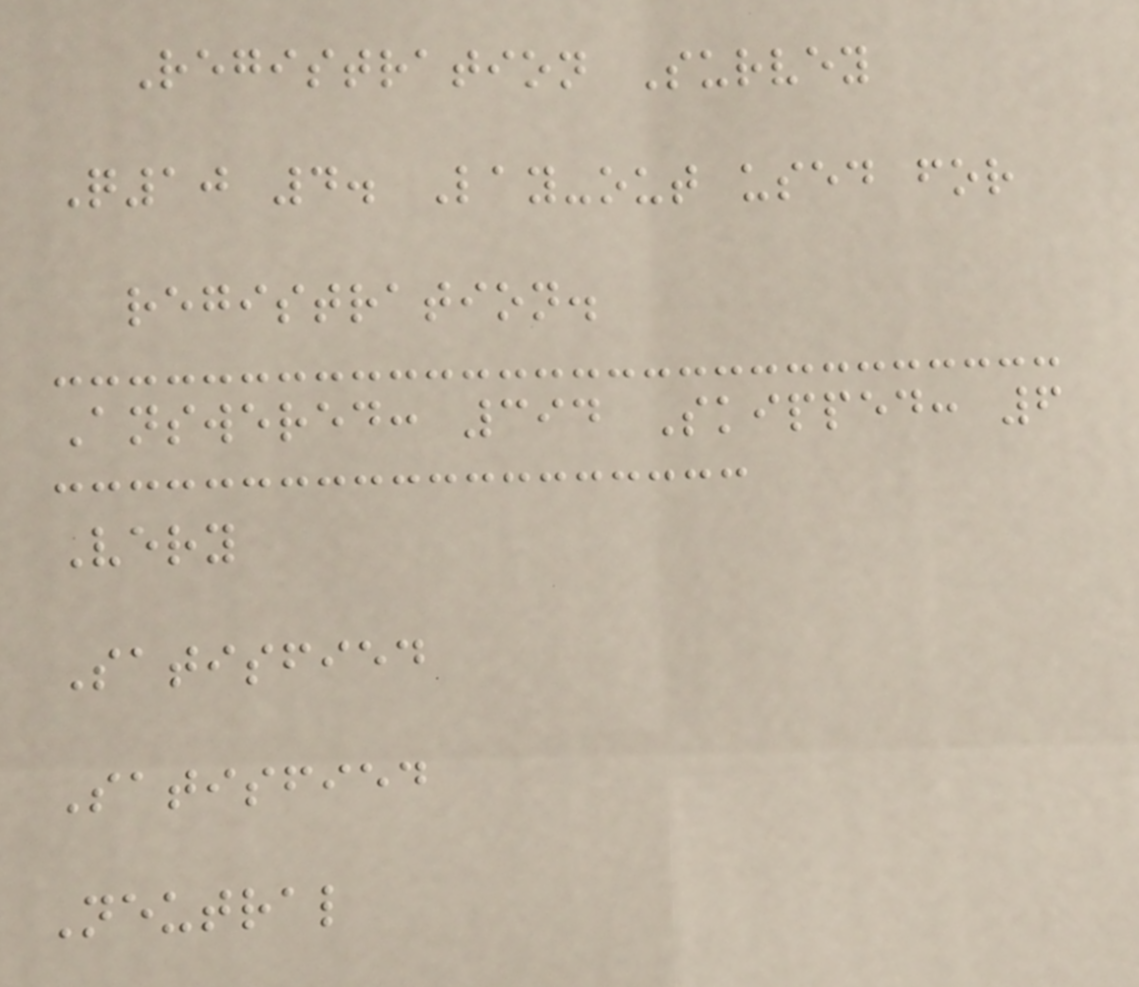Registration Survey
Q10 4. Lay-out used for
registration.
Answered: 394 Skipped: 6
Very
Satisfied
Satisfied
Neutral
